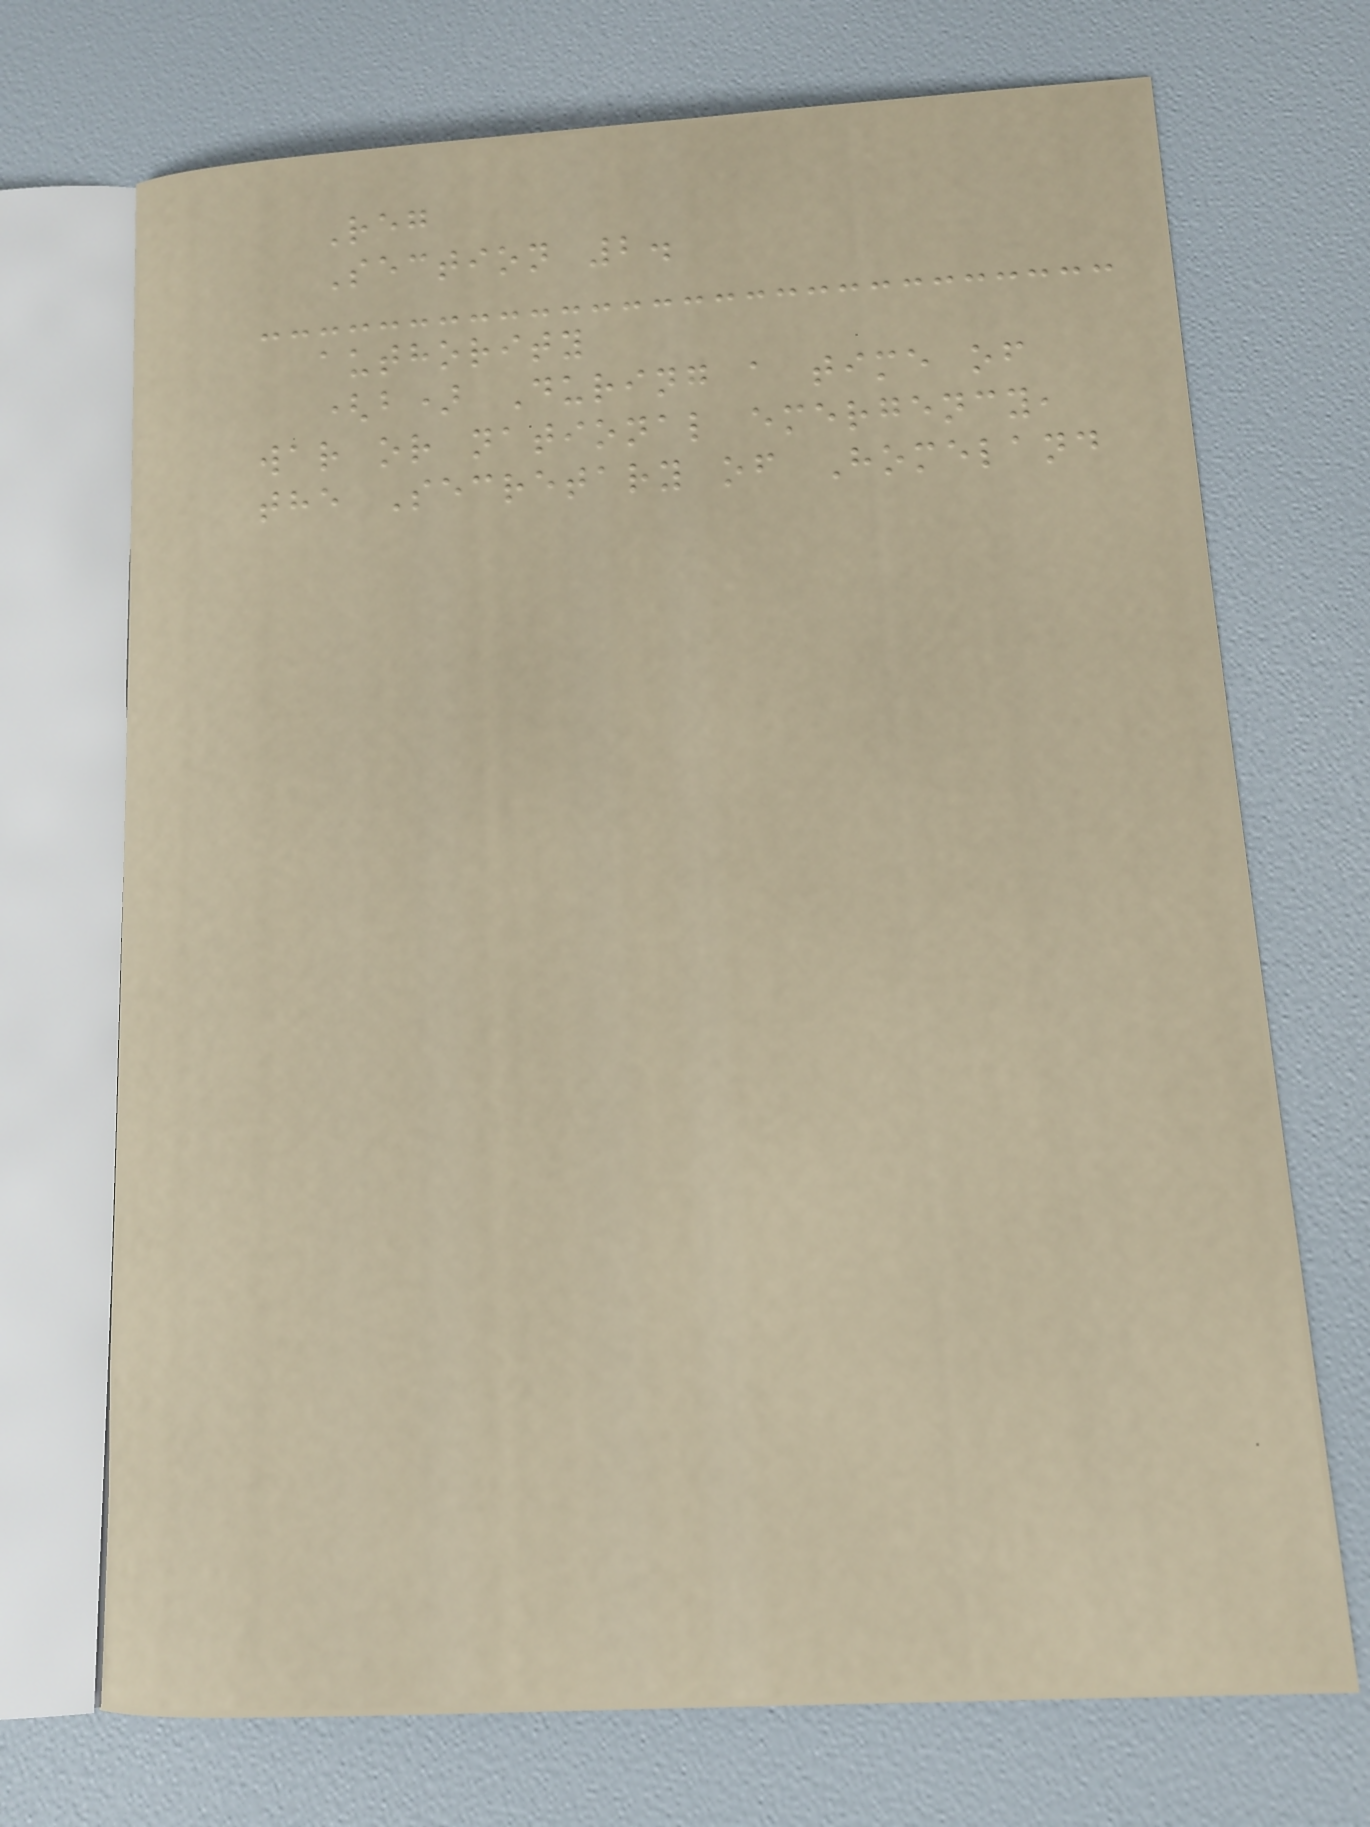Reg
Section 2.
authority
(b) During a time of
war or national emergency,
the Secretary of Homeland
